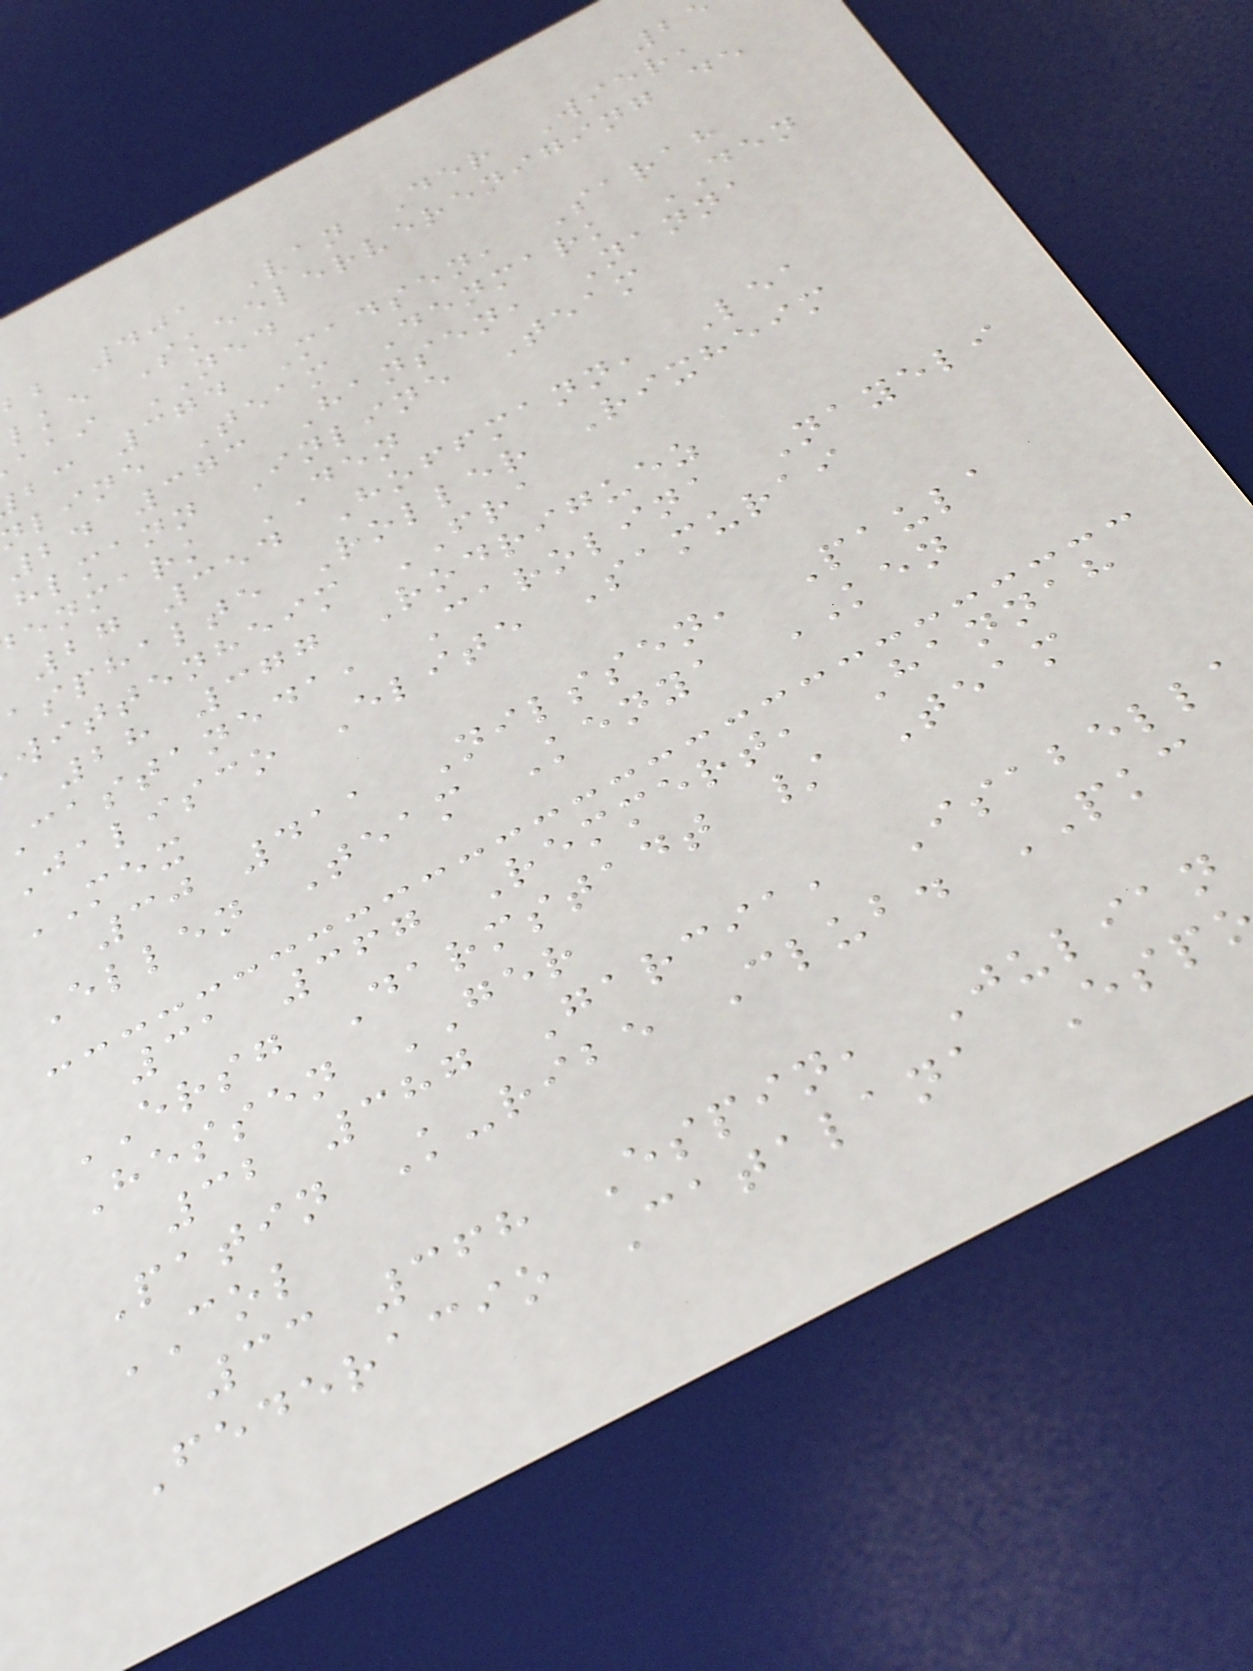bb 401 Van Der Wier,
lke Skeelervereniging de
aai NED
bc 374 Madsen, Sarah
line Team Denmark DEN
24 373 Hansen, Nanna
hlmann Inline Team
enmark DEN
27 354 Hoffmann, Lea
asphalte Roller Rixheim
wittenheim FRA
28 377 Rodriguez
castaneda, Carolina Nayeli
Jalisco Elite Samurai
MEX
30 411 Nilssen, Paula
Ellen Team Kenya KEN
31 367 Remmert, Hannah
ERSG Darmstadt / Team
Hessen GER
32 387 Garcia, Isabell
Patin K-ribe Club. PKC
COL
33 368 Espin, Julian
Federacio Catalana Esp
